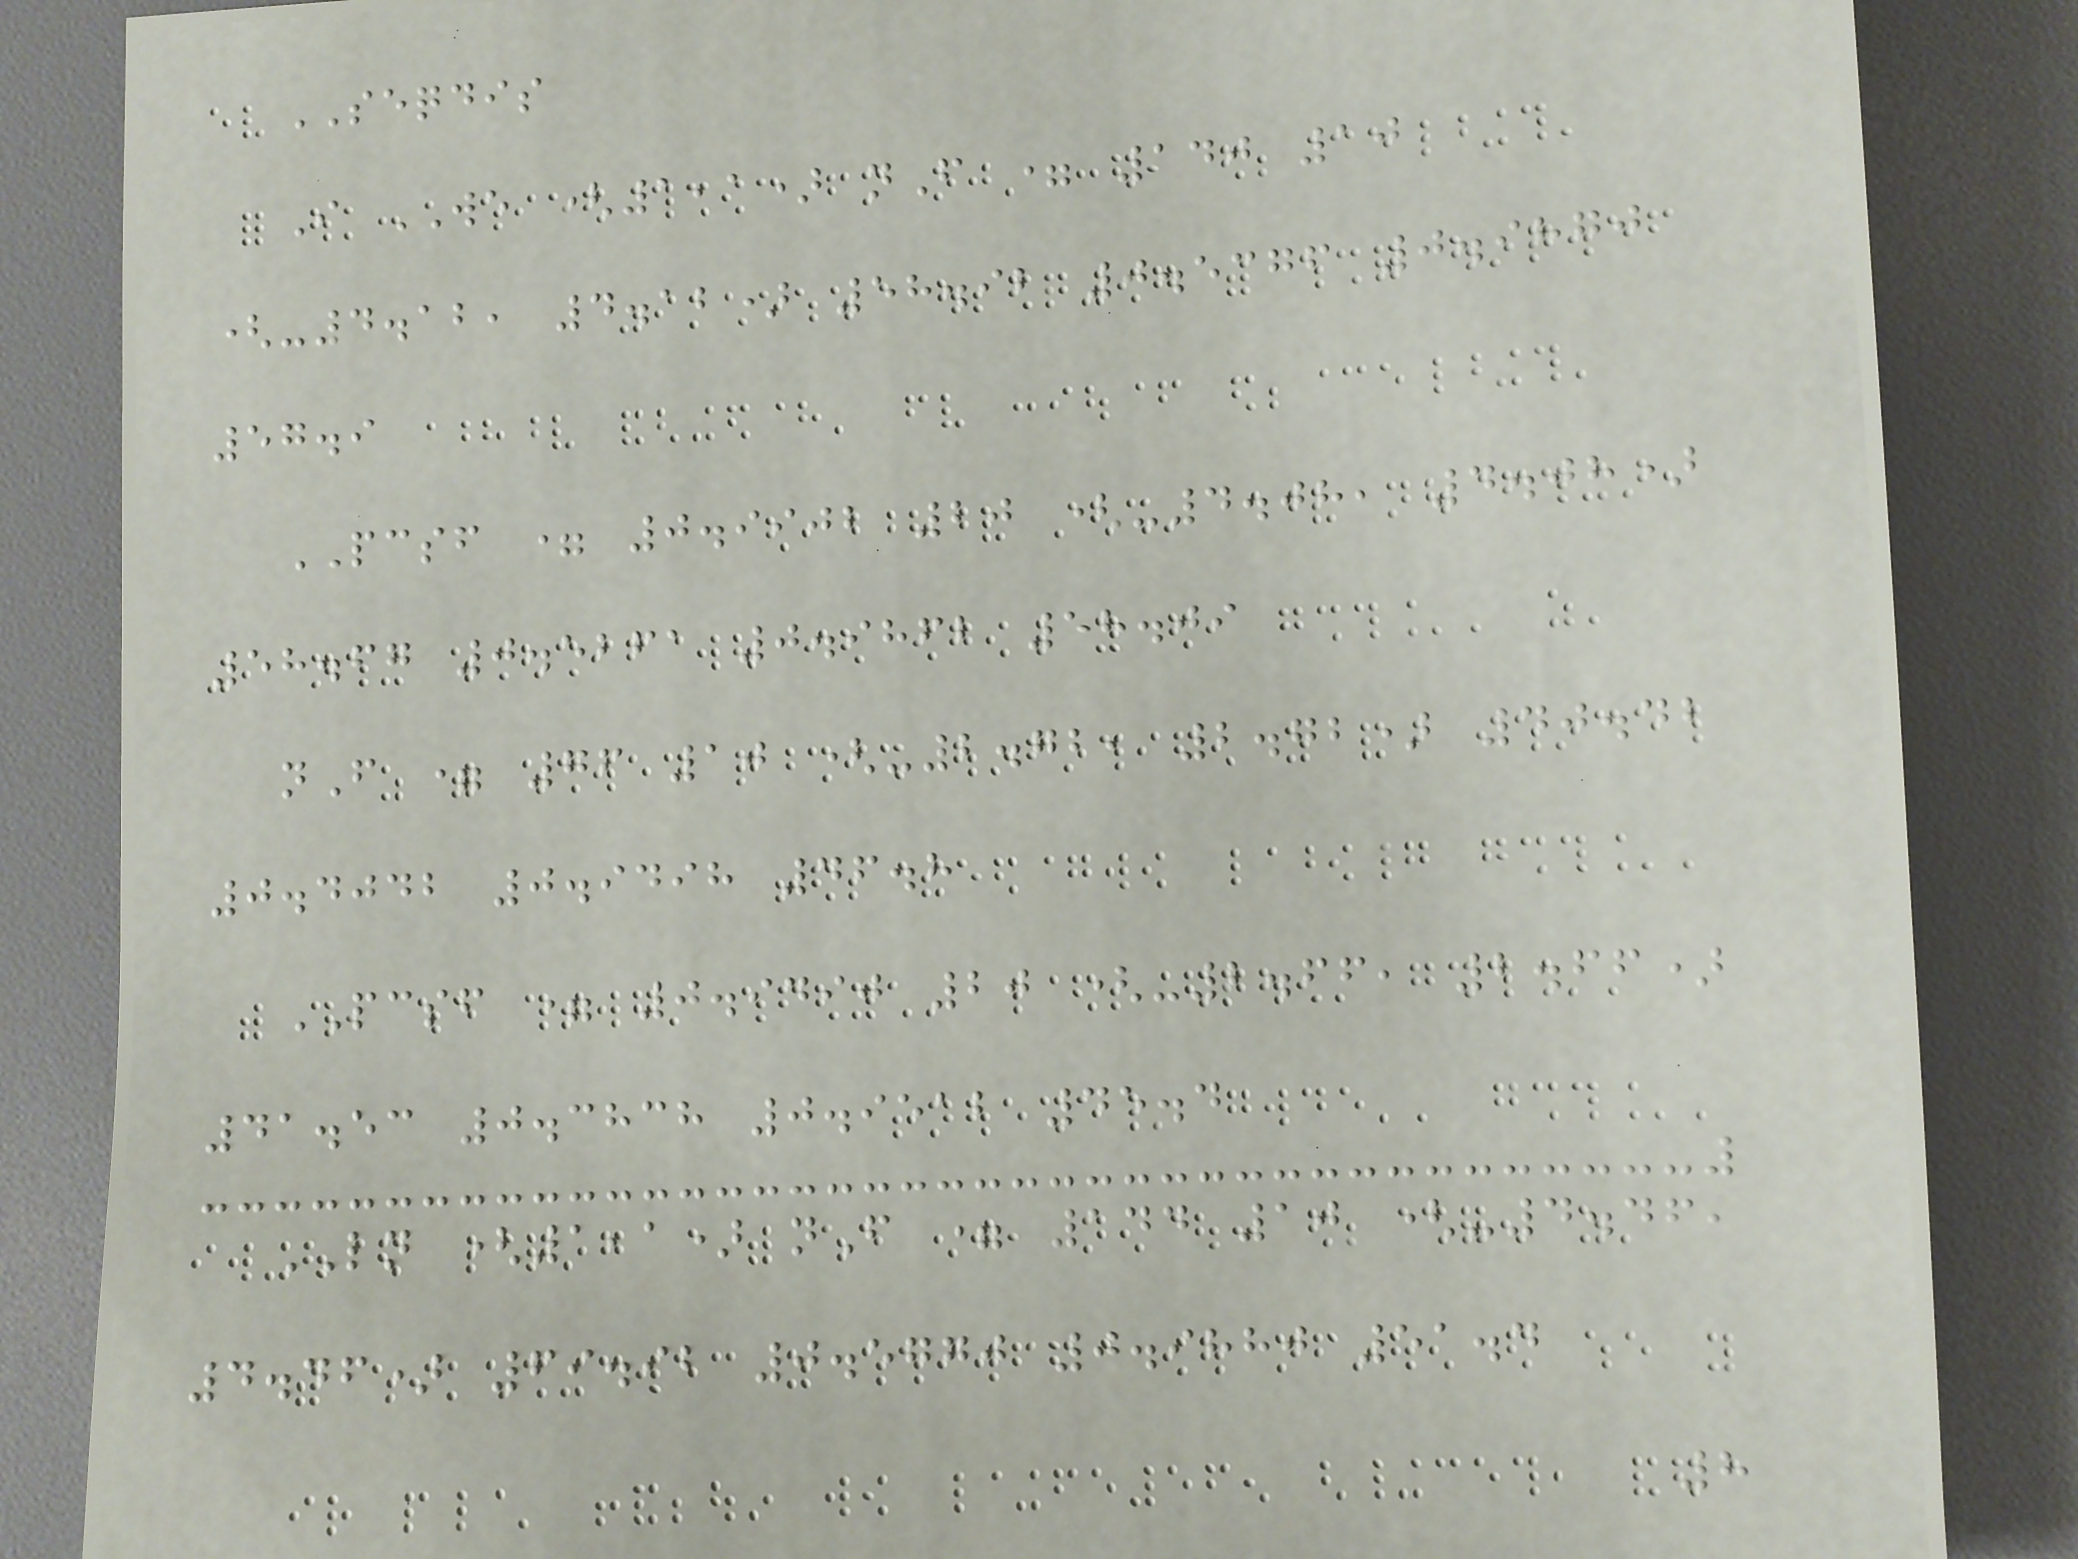SEQDIS
I WE (1,1) nF = 140 10
(-4.12, 4.12) 58.92 0.5376 0.9870
57.9
PCSF = 0.9902 20 (-4.08, 4.08)
58.67 0.5261 0.9862 58.09
nF = 76 10 (-2.72, 2.72) 40.42
0.4042 0.9498 46.8
PCSF = 0.9490 20 (-2.66, 2.66)
41.53 0.3838 0.9512 45.4
LN (1,1) nF = 144 10 (-4.46,
4.46) 69.92 0.5770 0.9880 51.4
8
